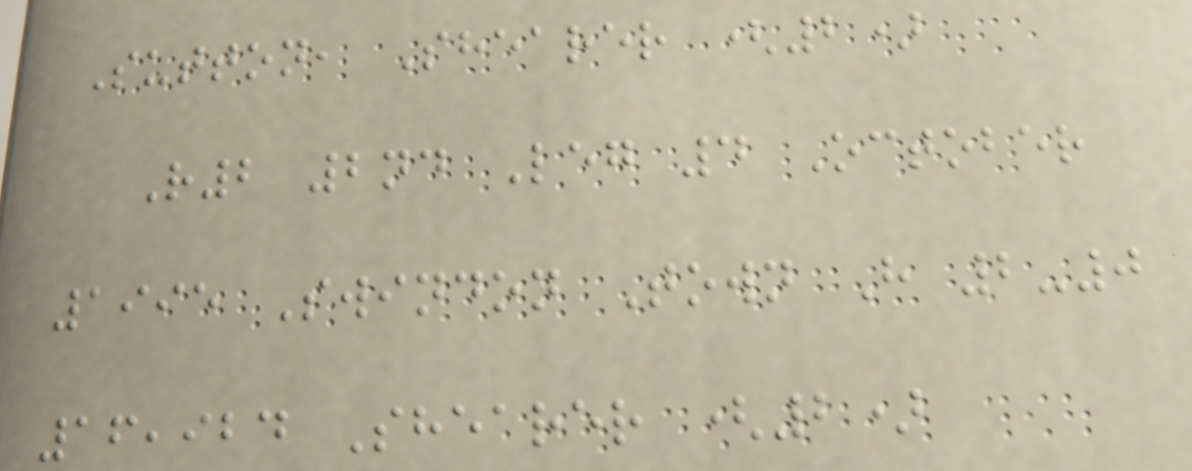Sutton, Shearer (2)
R2 2nd Leg 4 October
1995 Swindon Town H 2-0
16,924 Shearer (2)
